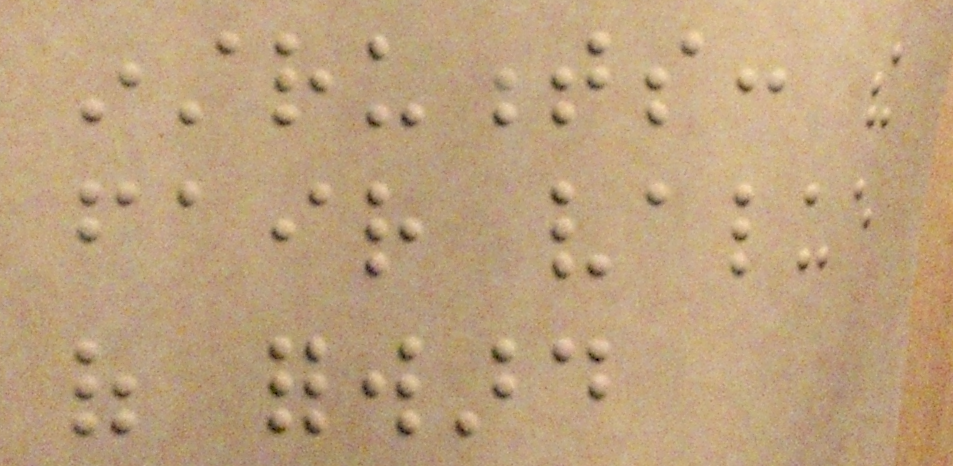instruments: the
fair value
of forward
